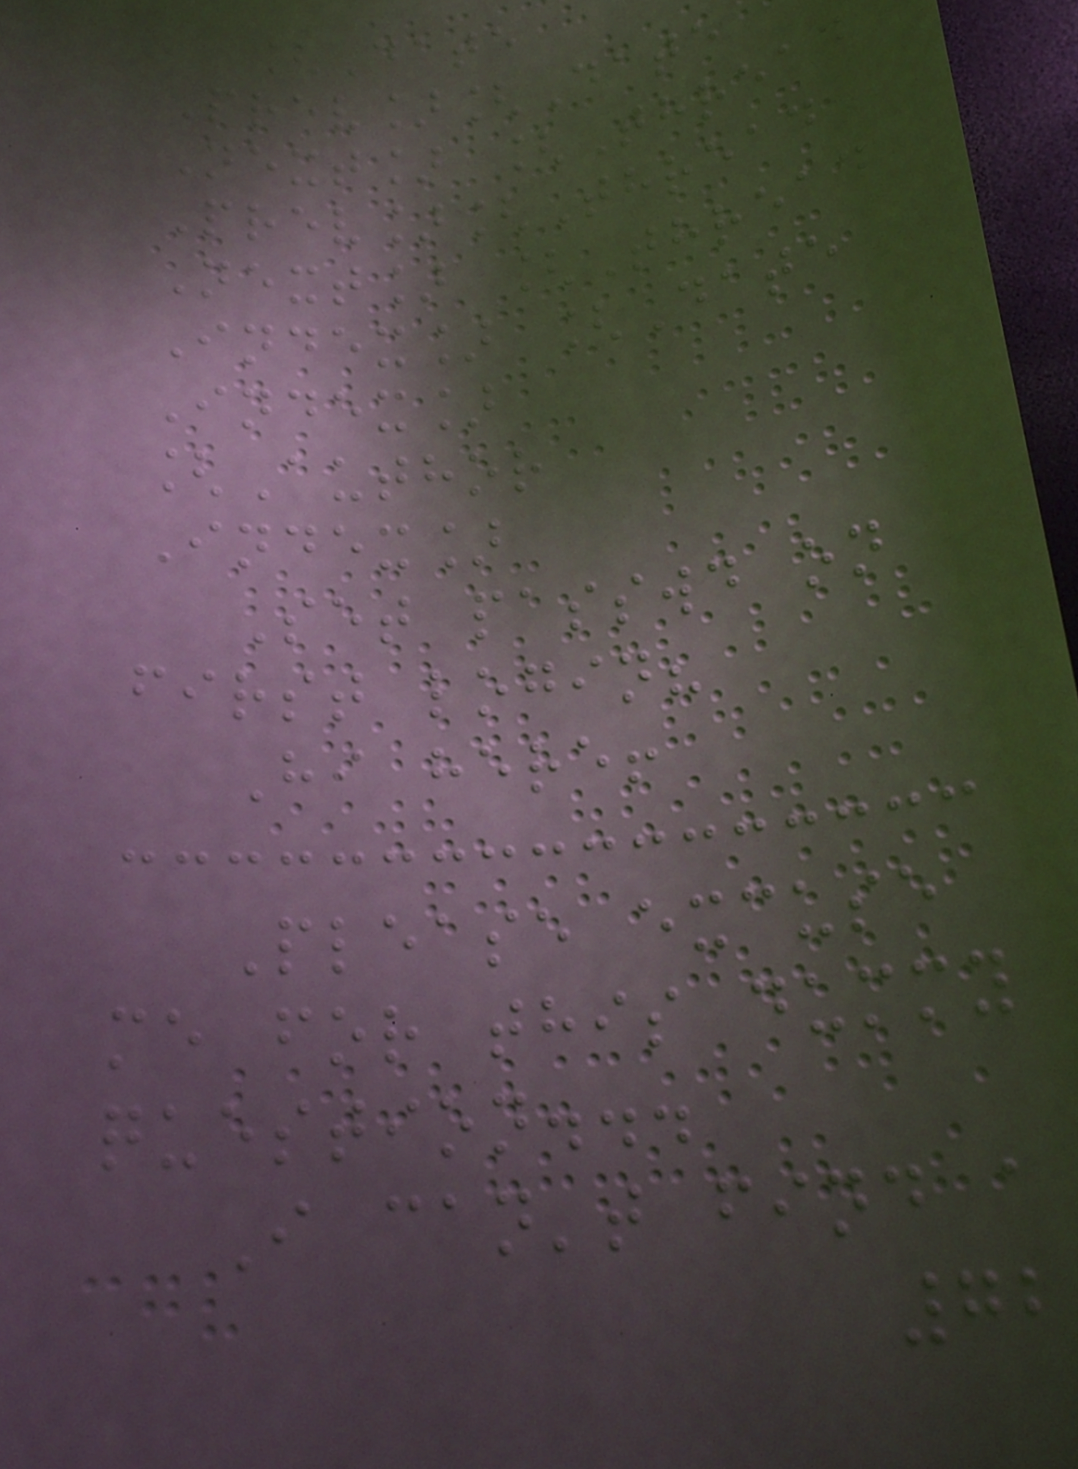[Date
Prev][Date
Next] [Thread
Prev][Thread
Next] [Thread
Index] [Date
Index]
[Author
Index]
Set passwd on
first login?
Hi here!
Please excuse
me for this dummy
question...
I can't find a
72
